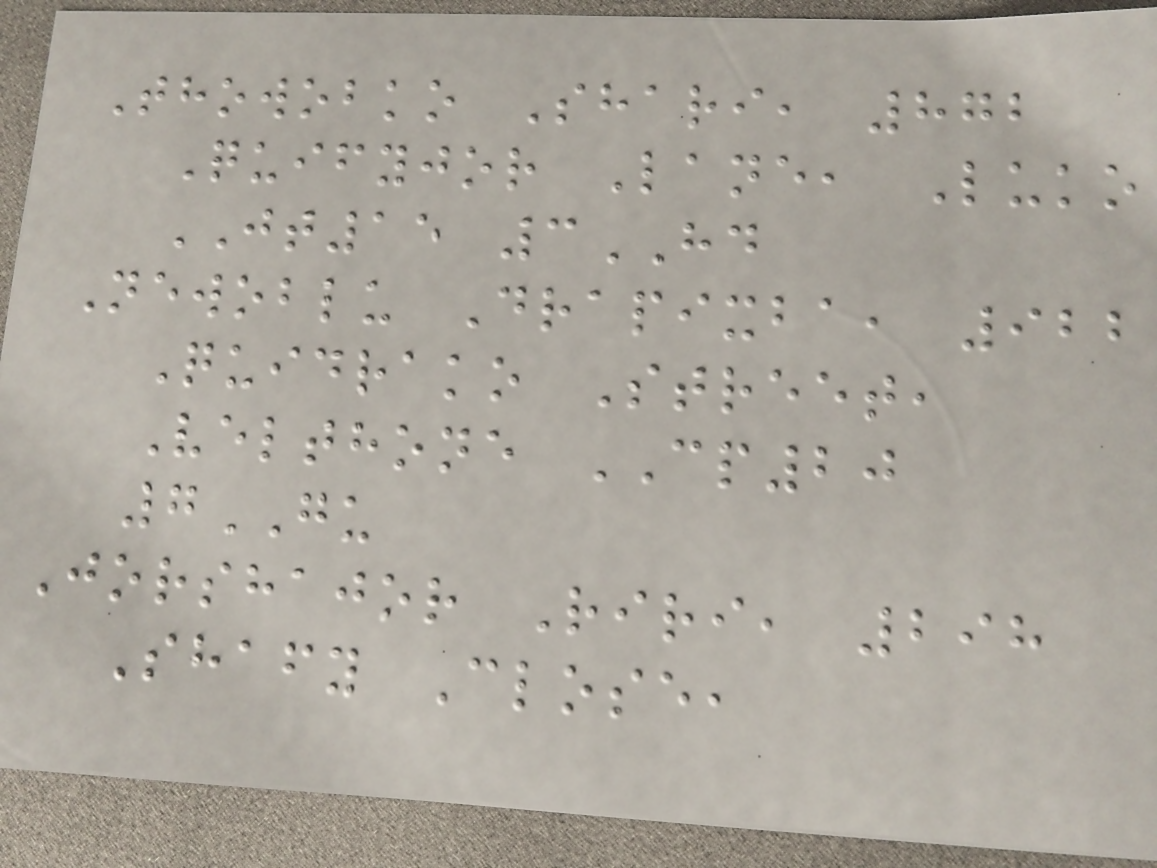Thowobko Shari, 872
Quifyjor Lane, Luko
JT15 3HD
Newoblu Drapixba, 922
Quidrako Street,
Velthone CP20
7GU
Jorshajor Riri, 298
Shafy Close,
